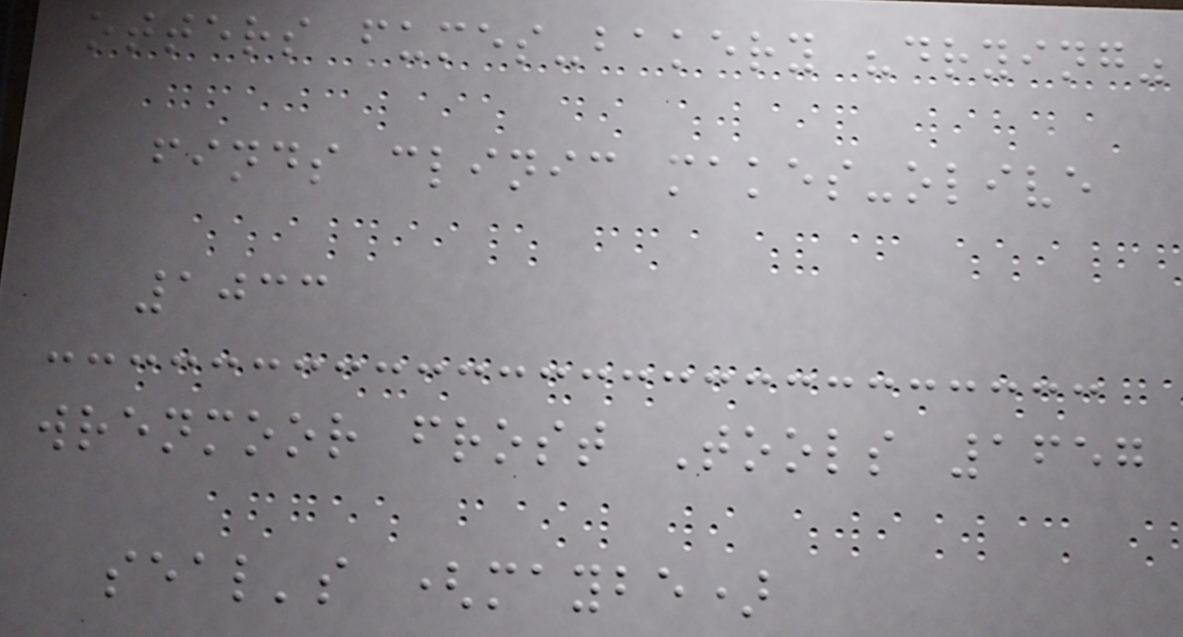otters fumes-bakery "drying"
finds clinic makes-olive
1033
wrenmoor frost Tools 1657
seal's (maybe)
